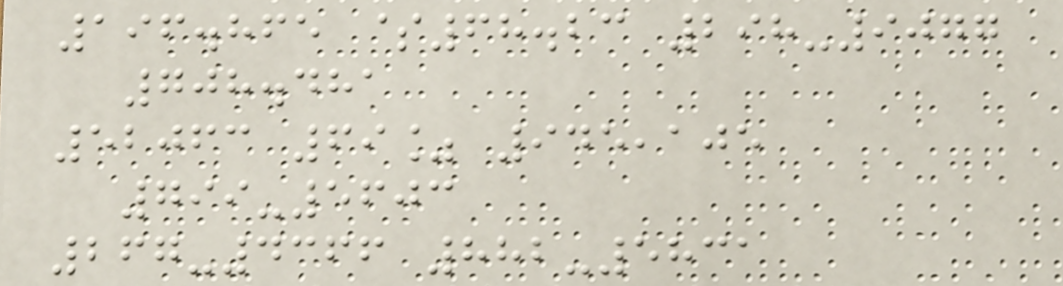196.865 $68.23 298-9077
708.481
52063 69% 945,105
799-5603
267-4366 882-5831
